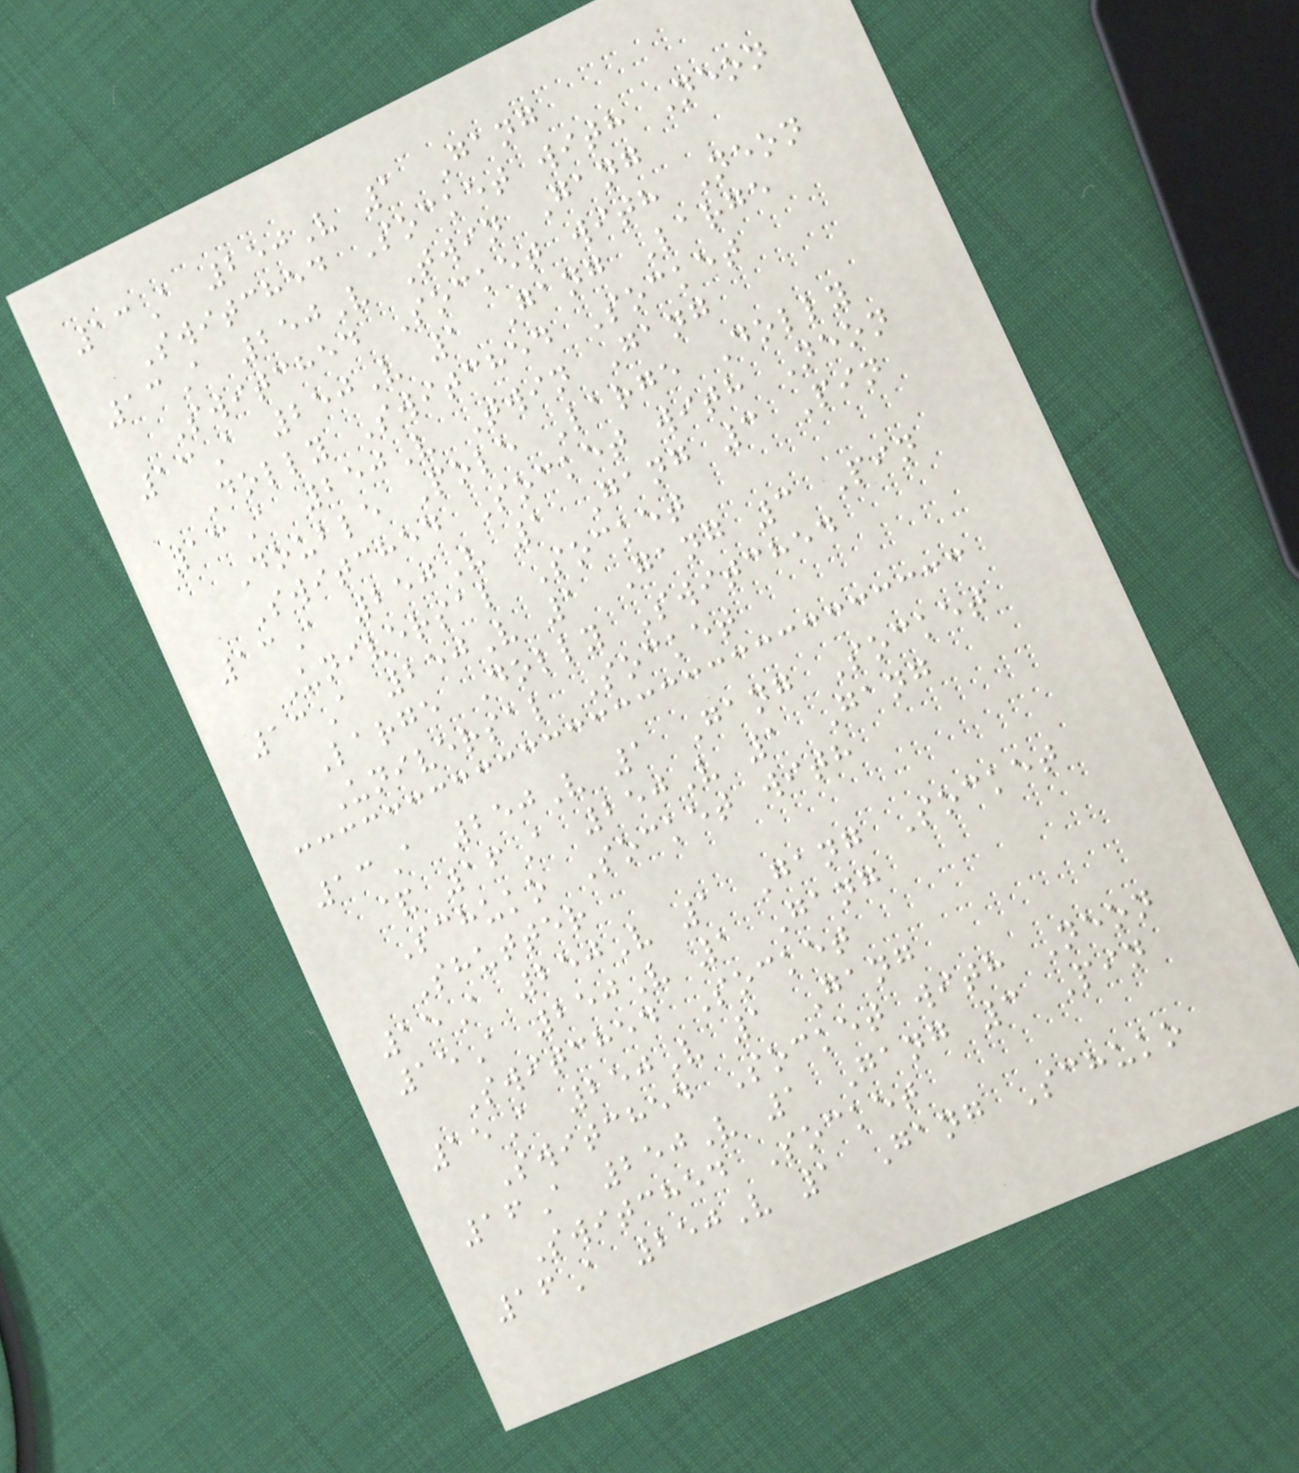13A 250V 1 Gang
Switched Socket with Neon
13A 250V Twin Gang
Switched Socket with Neon
13A 250V 1 Gang Large
Dolly Switched Socket
13A 250V Twin Gang
Double Pole Large Dolly
Switched Socket with Neon
13A 250V 1 Gang 3 Pin
Universal Socket
13A 250V 1 Gang 3 Pin
Large Dolly Switched
Universal Socket
13A 250V 1 Gang Socket
& 16A 250V 1 Gang
Schuko Socket with
Shutter
15A 250V 1 Gang Socket
15A 250V 1 Gang
Switched Socket
15A 250V 1 Gang
Switched Socket with Neon
16A 250V 1 Gang 3 Pin
Switched Socket
16A 250V 1 Gang Schuko
